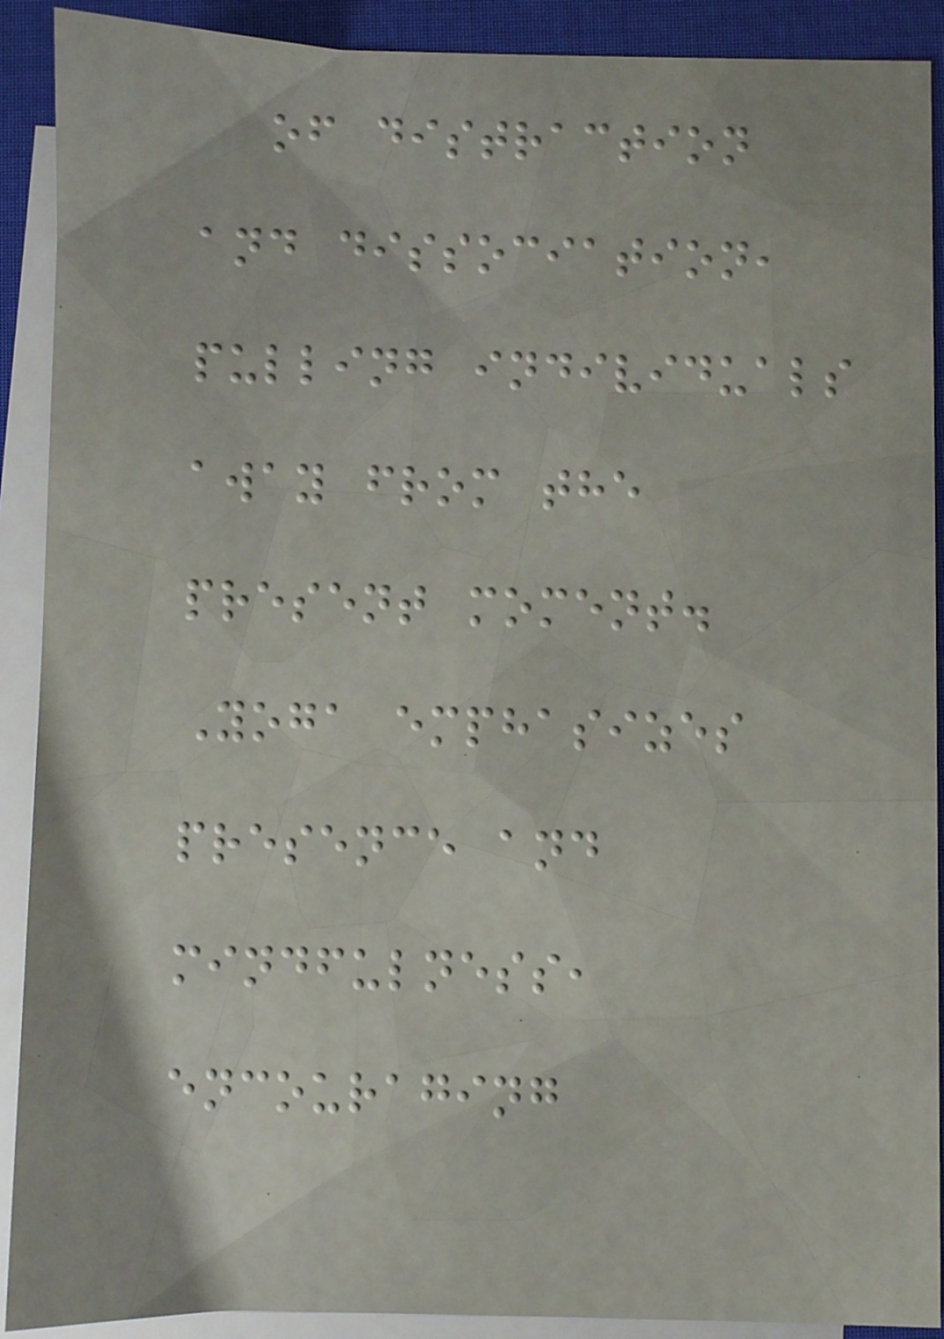of distraction
and dissociation,
pulling individuals
away from the
present moment.
Yoga emphasizes
presence and
mindfulness,
encouraging
